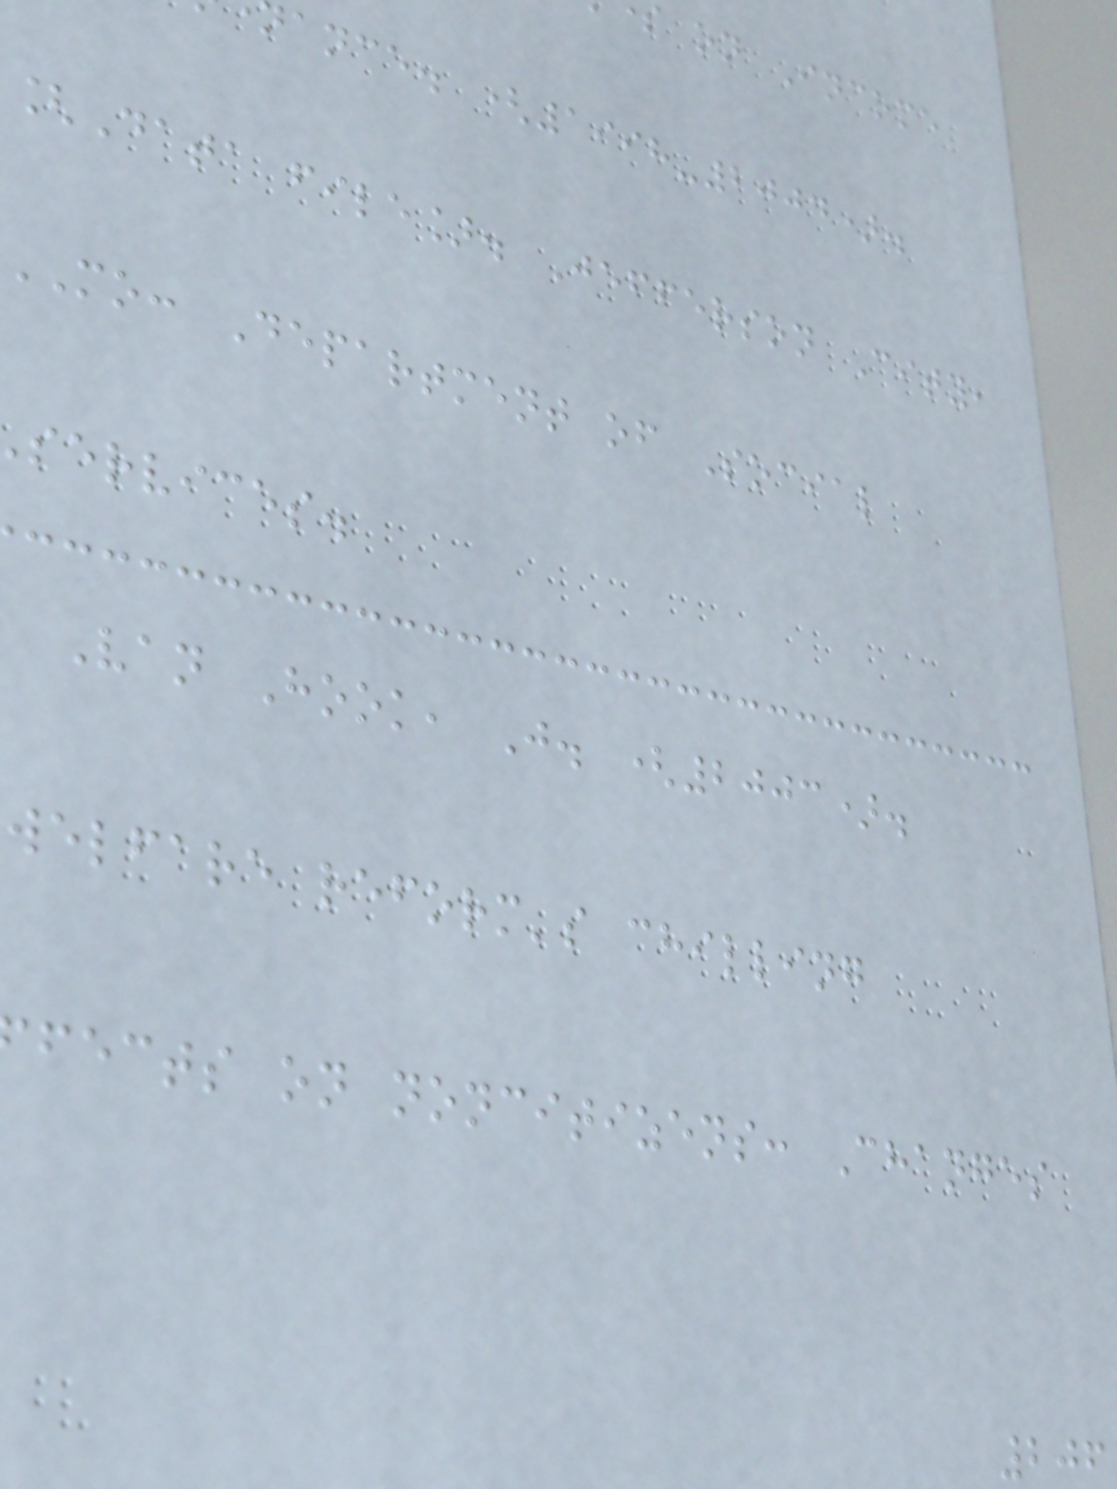s on Income
ance. (1998-2004).
[Data file]. Jefferson City,
mo: Department of Social
services.
Van Hook, J. (2003).
welfare reform's chilling
fects on noncitizens: Changes
206
